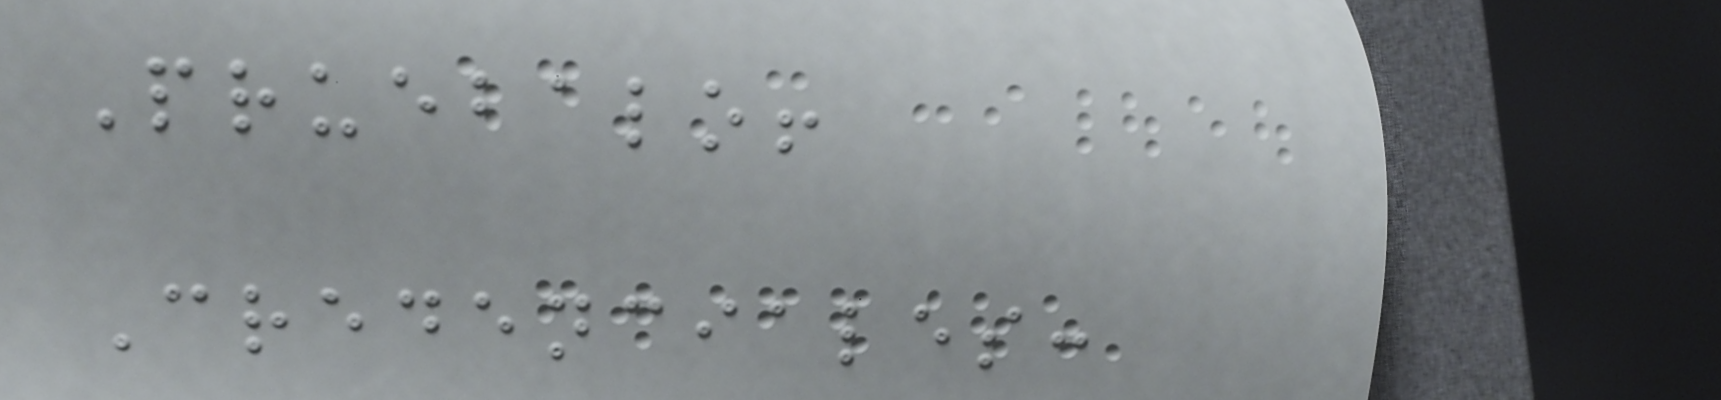Pruebalo!
Credenciales:
